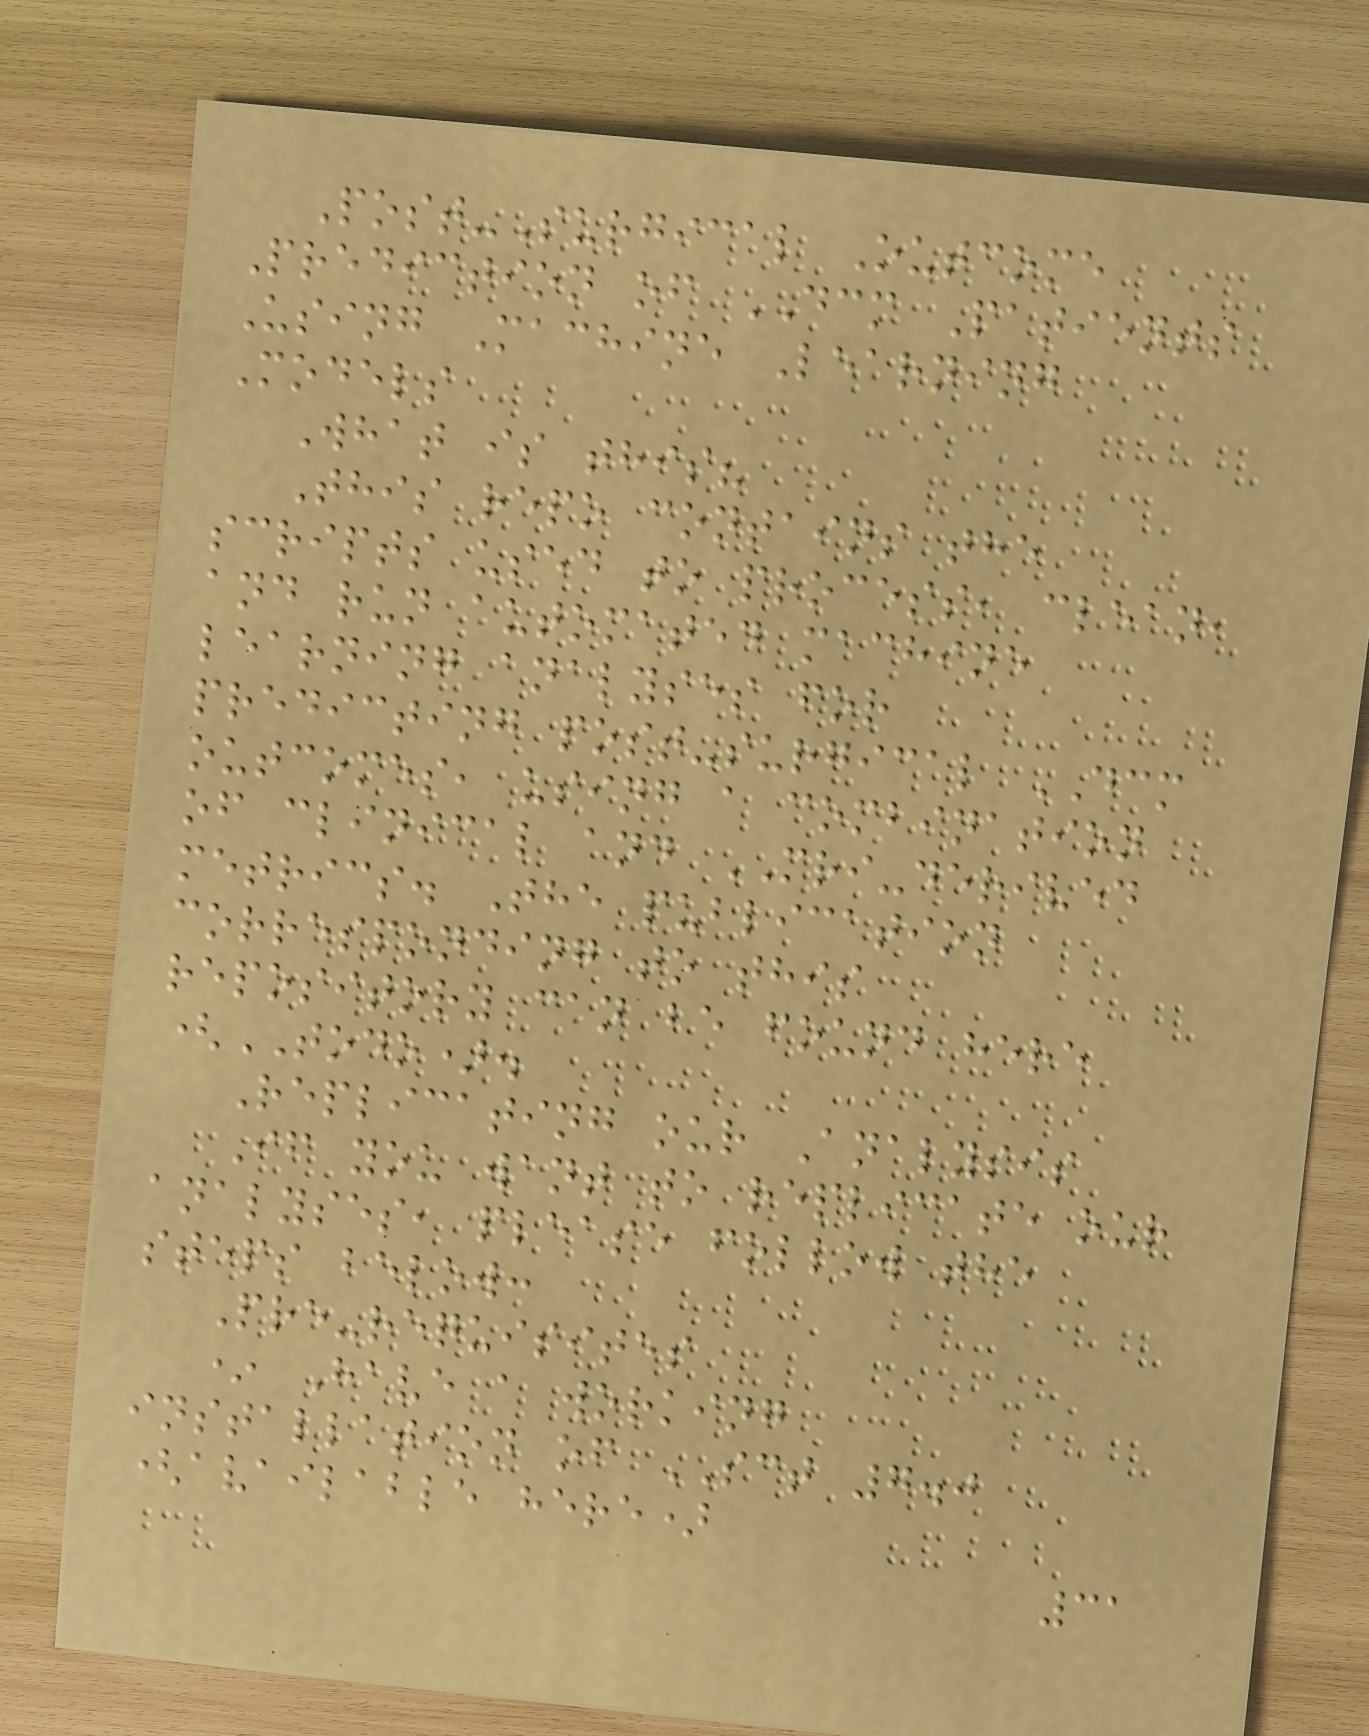Post-Surgical Outcome
Prediction of DCM Patients
Using Machine Learning
Models
What is this?
This repo contains the
scripts used to process, clean,
and run automated machine
learning analyses for
predicting post-surgical DCM
outcomes, using a combination
of clinical and MRI-derived
metrics. The publication
corresponding to this
repository can be found here
(TODO).
Replicating our Analysis
If you want to replicate our
analyses, please follow the
steps below:
Pre-requisites
* Have a working
installation of SCT 7.0
(available here)
31
